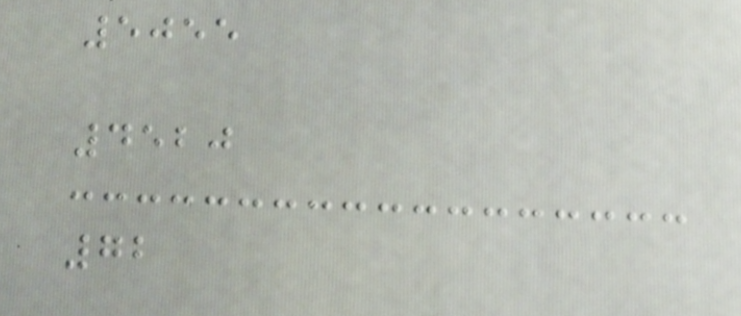5055
4520
72
